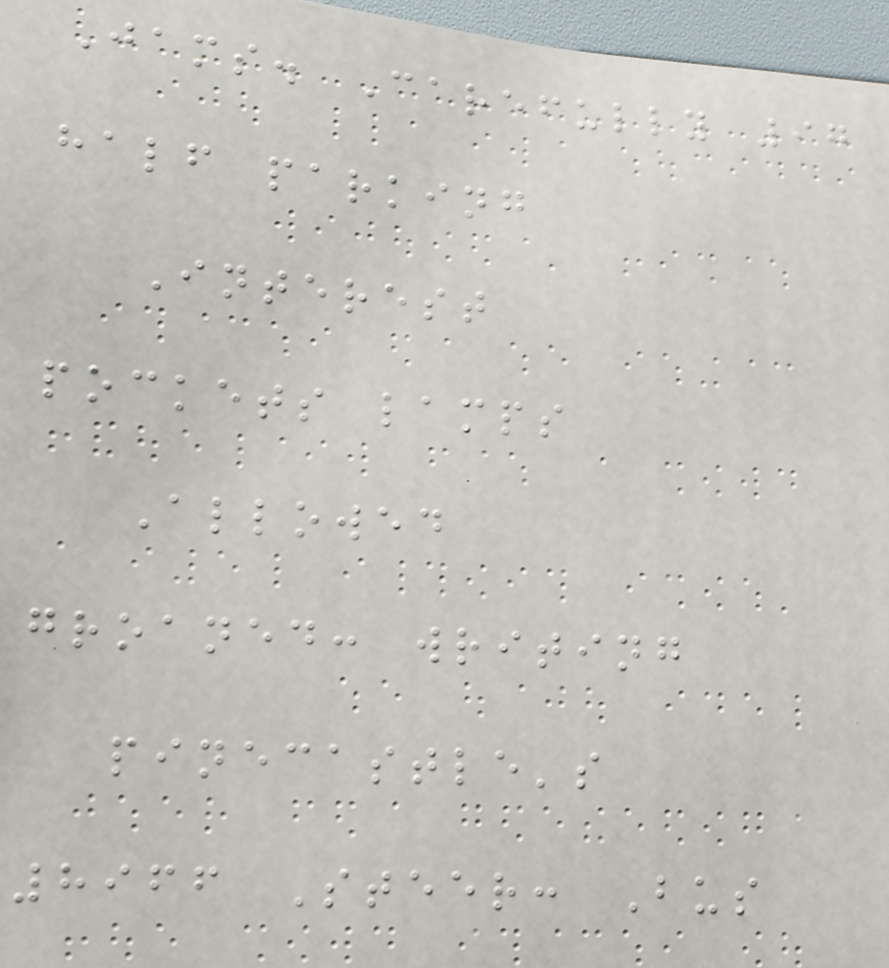Jams. Carefully 97
half parking
Interest
pockets lamps
Allowed
groaned: writing
pinecastle's
8966 Steer: Bus
